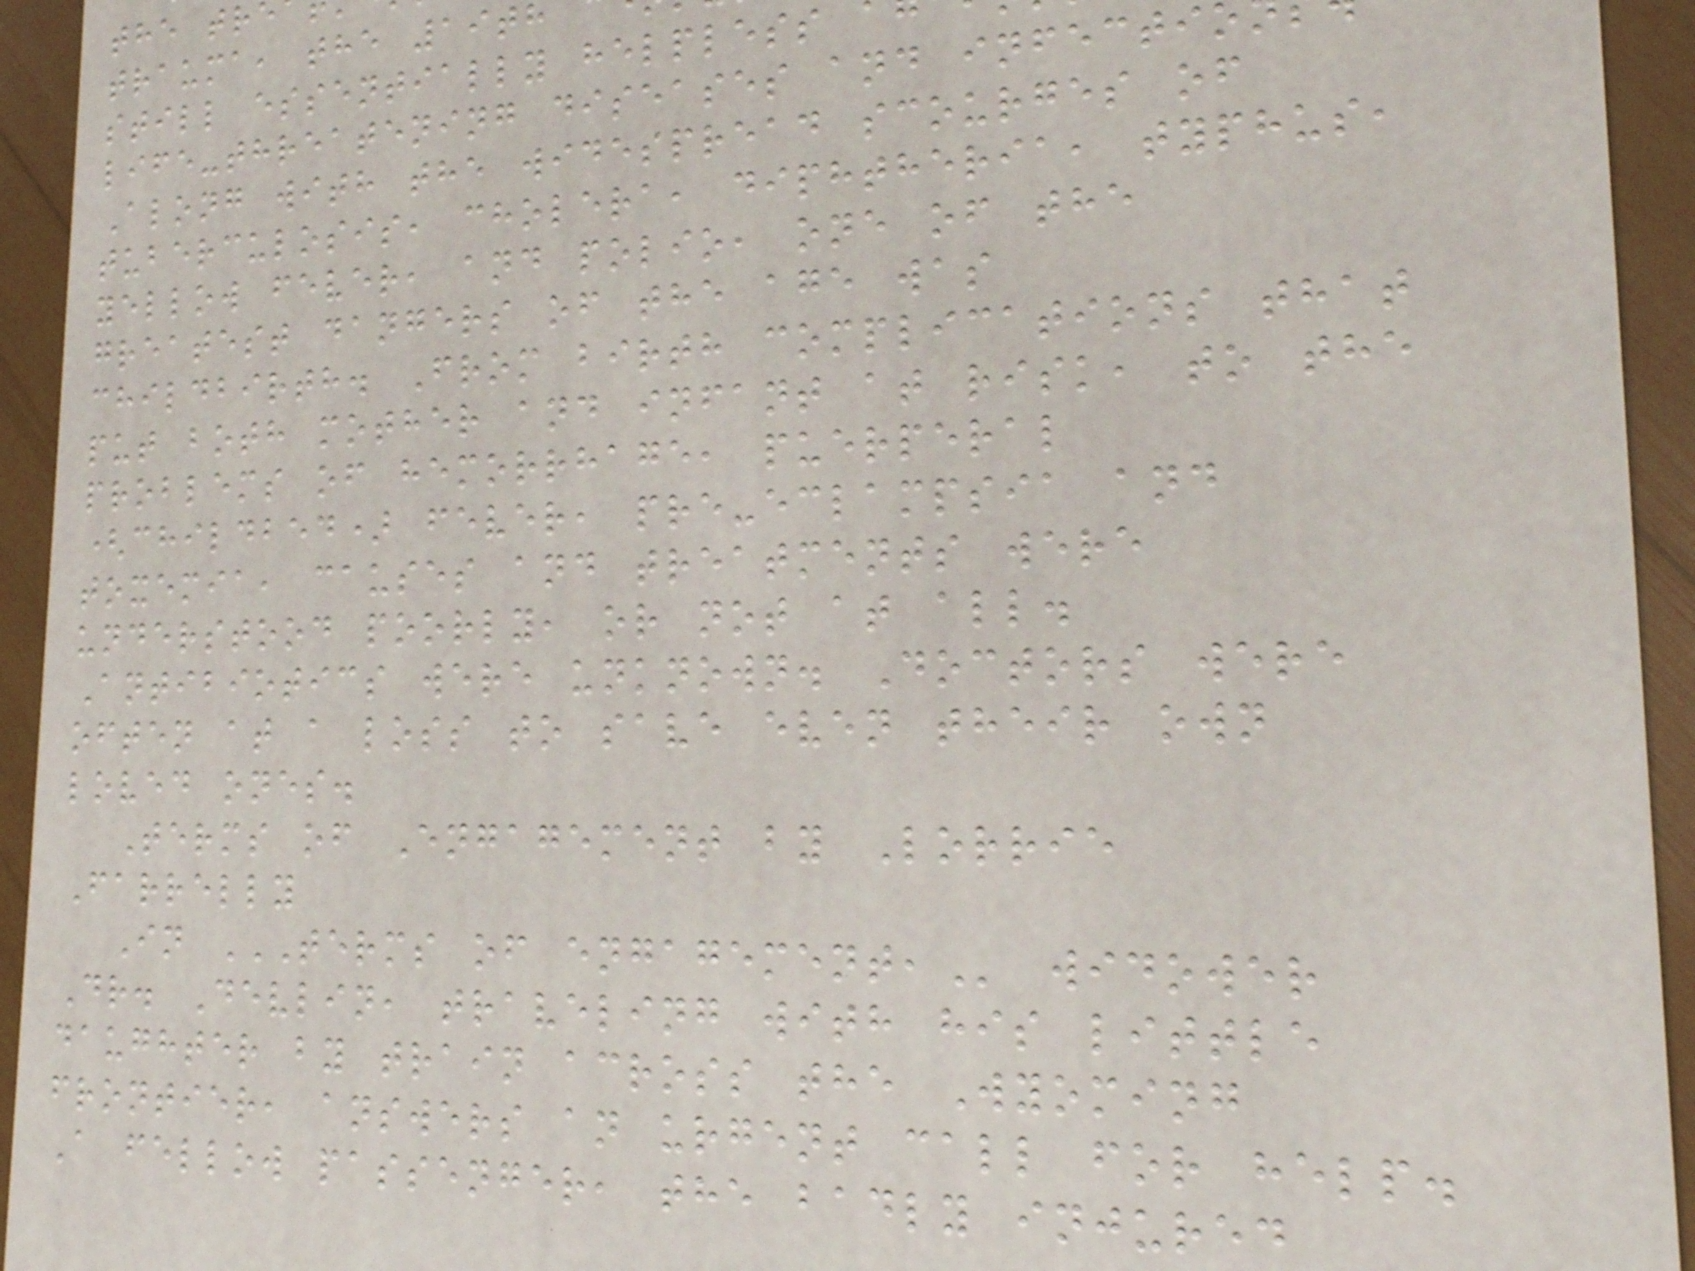trauma, the 19th
still essentially helpless
life-threatening diseases and infecti
Along with the widespread scourges of
tuberculosis, cholera, diphtheria, typhus,
yellow fever, and polio, one of the
greatest dangers of the age was
childbirth. From birth complications that
put both mother and infant at risk, to the
problems of hemorrhage, puerperal
(childbed) fever, pre-eclampsia and
toxemia, causes and treatments were
understood poorly, or not at all.
Antibiotics were unknown. Doctors were
often at a loss to save even their own
loved ones.
Terms of Engagement by Lorrie
Farrelly
In TERMS OF ENGAGEMENT, widower
Dr. Devlin, traveling with his little
daughter by train across the Wyoming
frontier, answers an urgent call for help.
A fellow passenger, the badly injured
